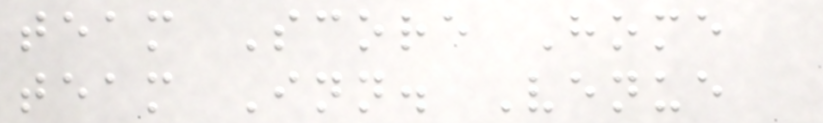team Score Home
team Inn. Venue
